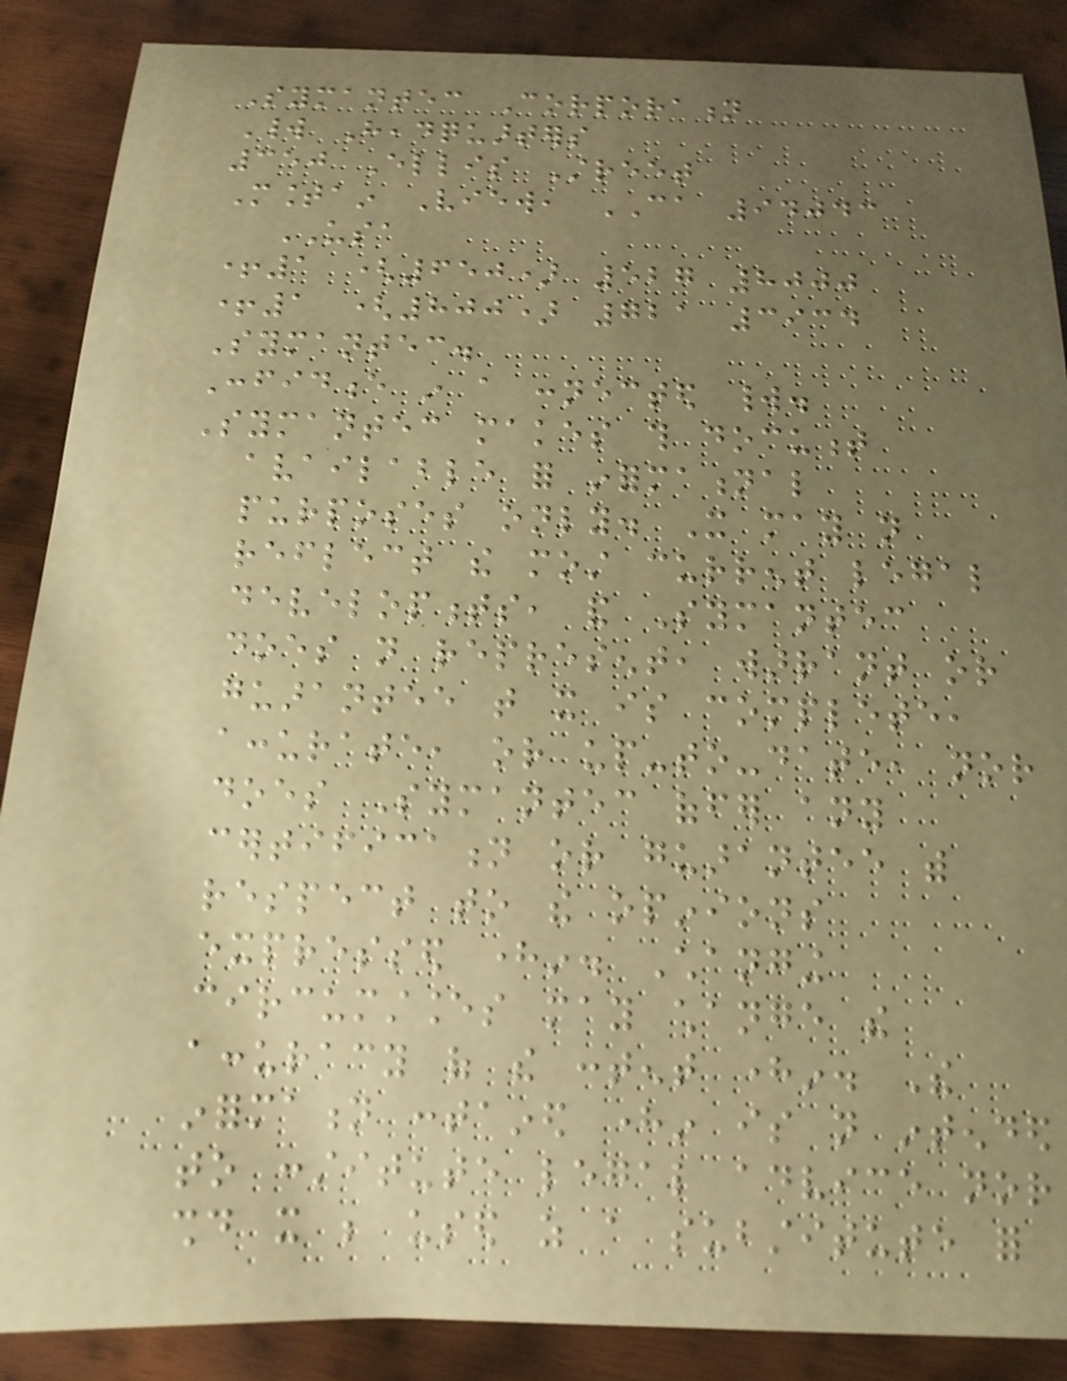Symantec Corporation
World Headquarters
350 Ellis Street
Mountain View, CA 94043
USA
+1 (650) 527 8000
+1 (800) 721 3934
Symantec.
Confidence in a connected world.
Symantec makes this document
available for informational
purposes only. It may not
reflect the most current legal
developments, and Symantec
does not represent, warrant or
guarantee that it is complete,
accurate, or up-to-date, nor
does Symantec offer any
certification or guarantee with
respect to the opinions
expressed herein. Changing
circumstances may change the
accuracy of the content herein. The
information contained herein is not intended
to constitute legal advice nor
should it be used as a substitute for
